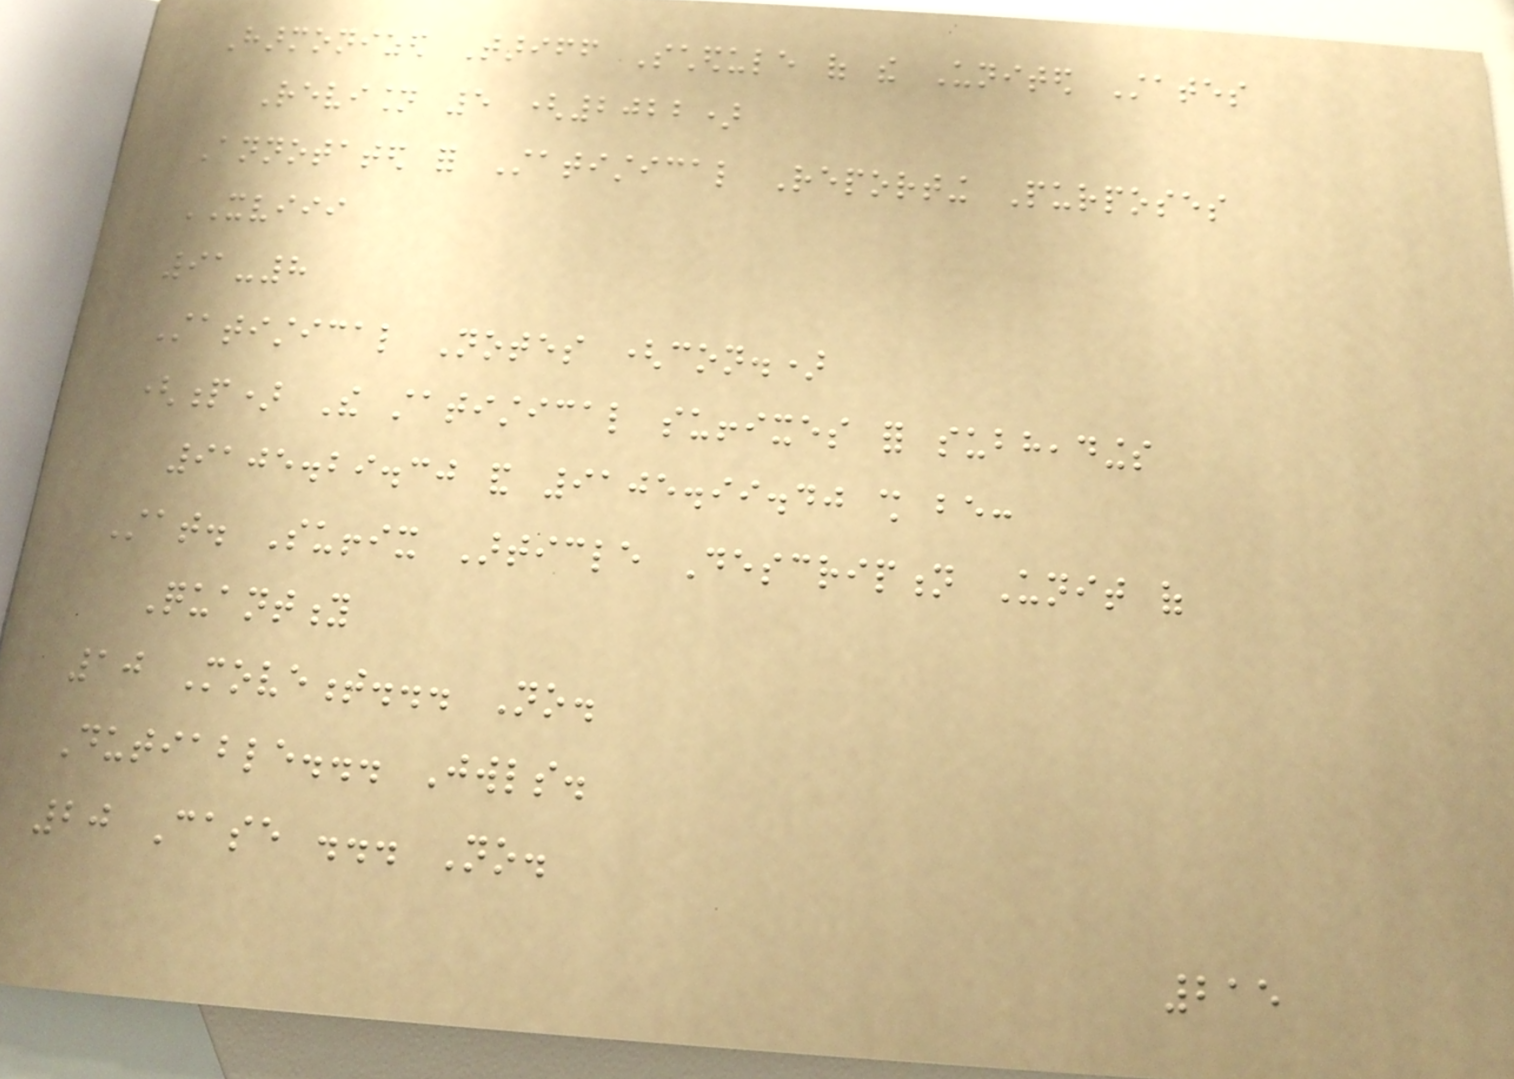Harmonized Tariff Schedule of the United States
Revision 5 (2022)
Annotated for Statistical Reporting Purposes
XVIII
91-8
Statistical Notes (con.)
(p) The statistical suffixes for subheadings
9105.29.30 and 9105.99.40 shall be:
Stat. Suffix Article Description Unit of
Quantity
10 Movement... No.
Dutiable... Jwls.
20 Case ... No.
215
